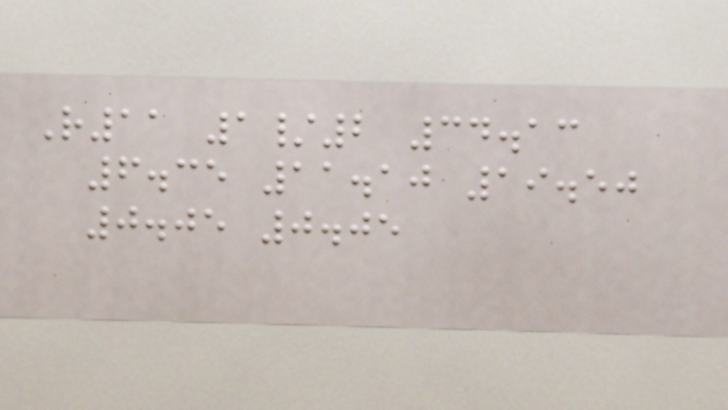R11 1/2 34.13
6.35 11.10 19.50
0.05 0.05
